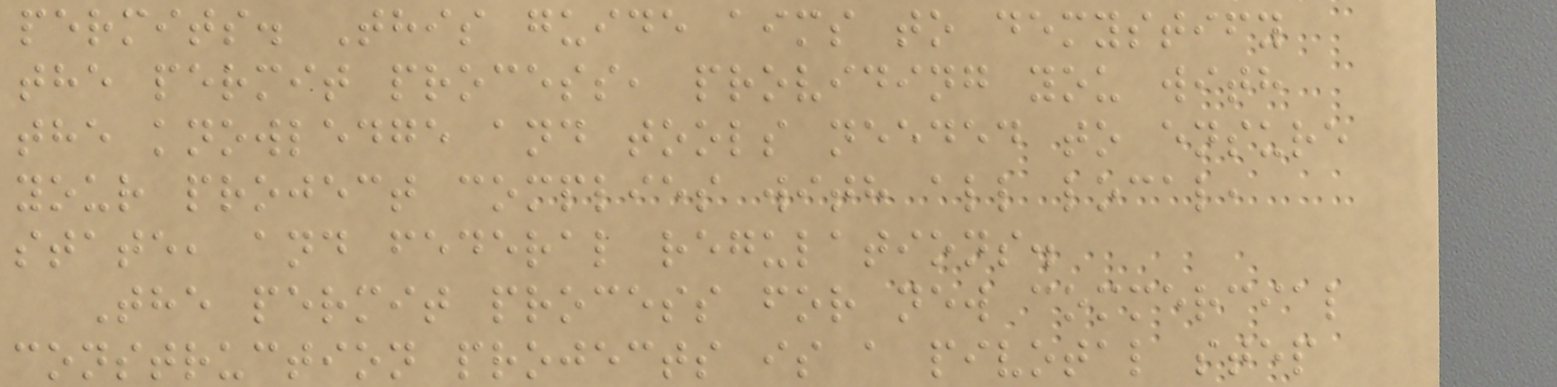permits. This guide aims to demystify
the permit process, providing you with
the knowledge and tools needed to ensure
your project complies with all local,
state, and federal regulations.
The permit process for new commercial
construction projects is a pivotal step
